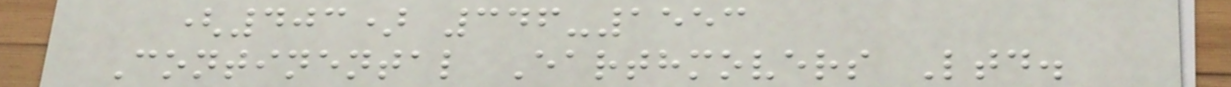(403) 346-1553
Continental Earthmovers Ltd.
